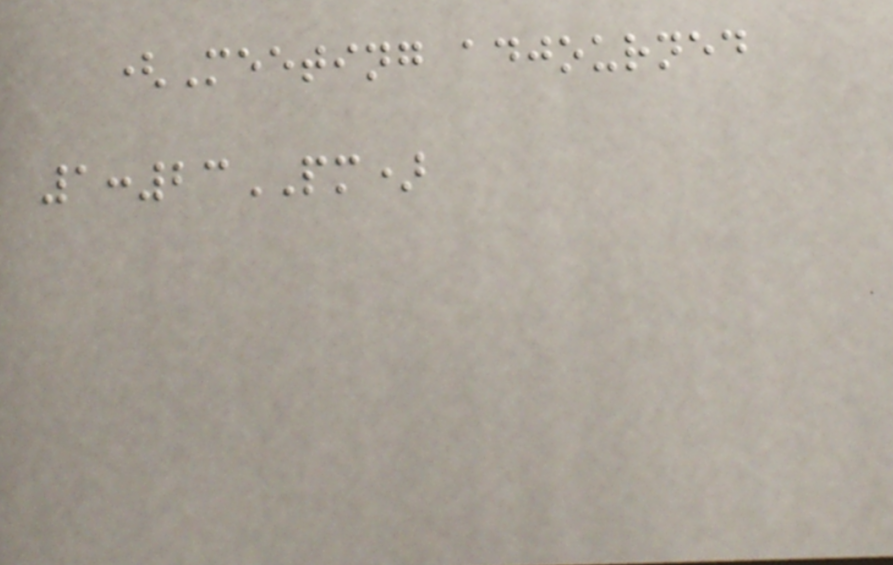(Meeting adjourned
1:23PM)
